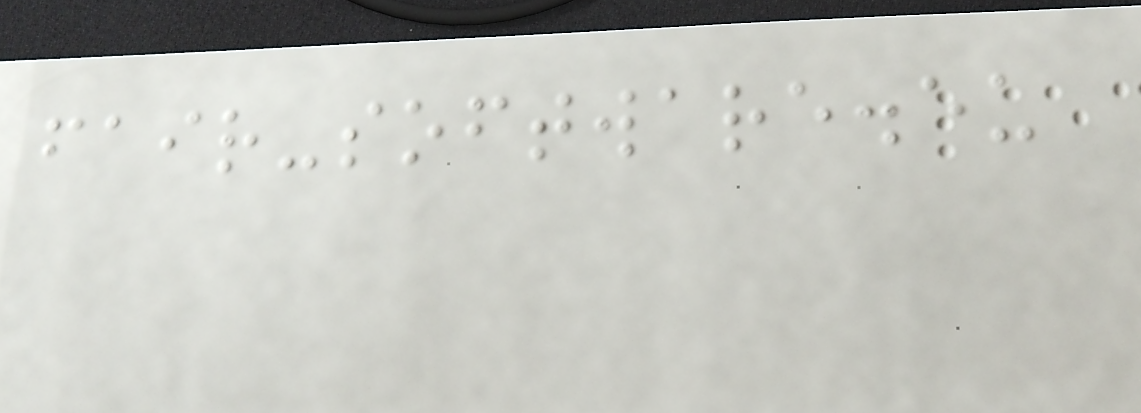fair-software.eu
